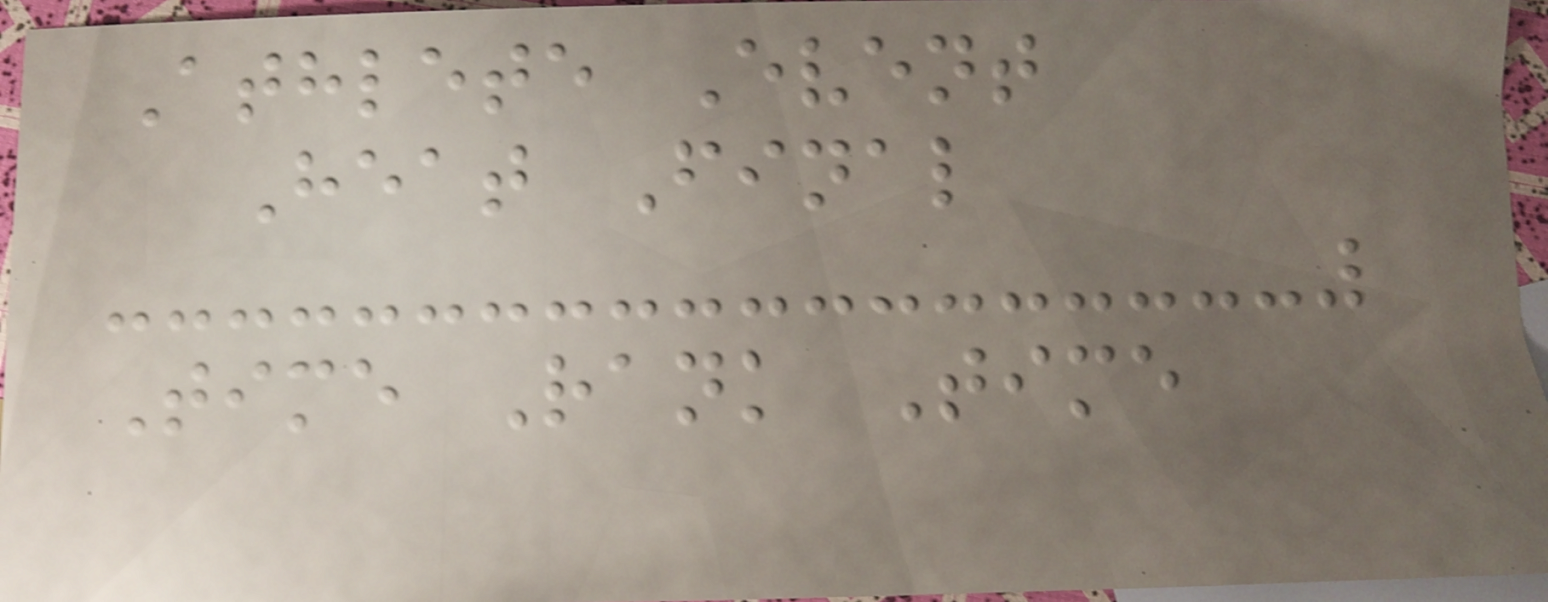Athlete Event
Heat Final
Time Rank Time
